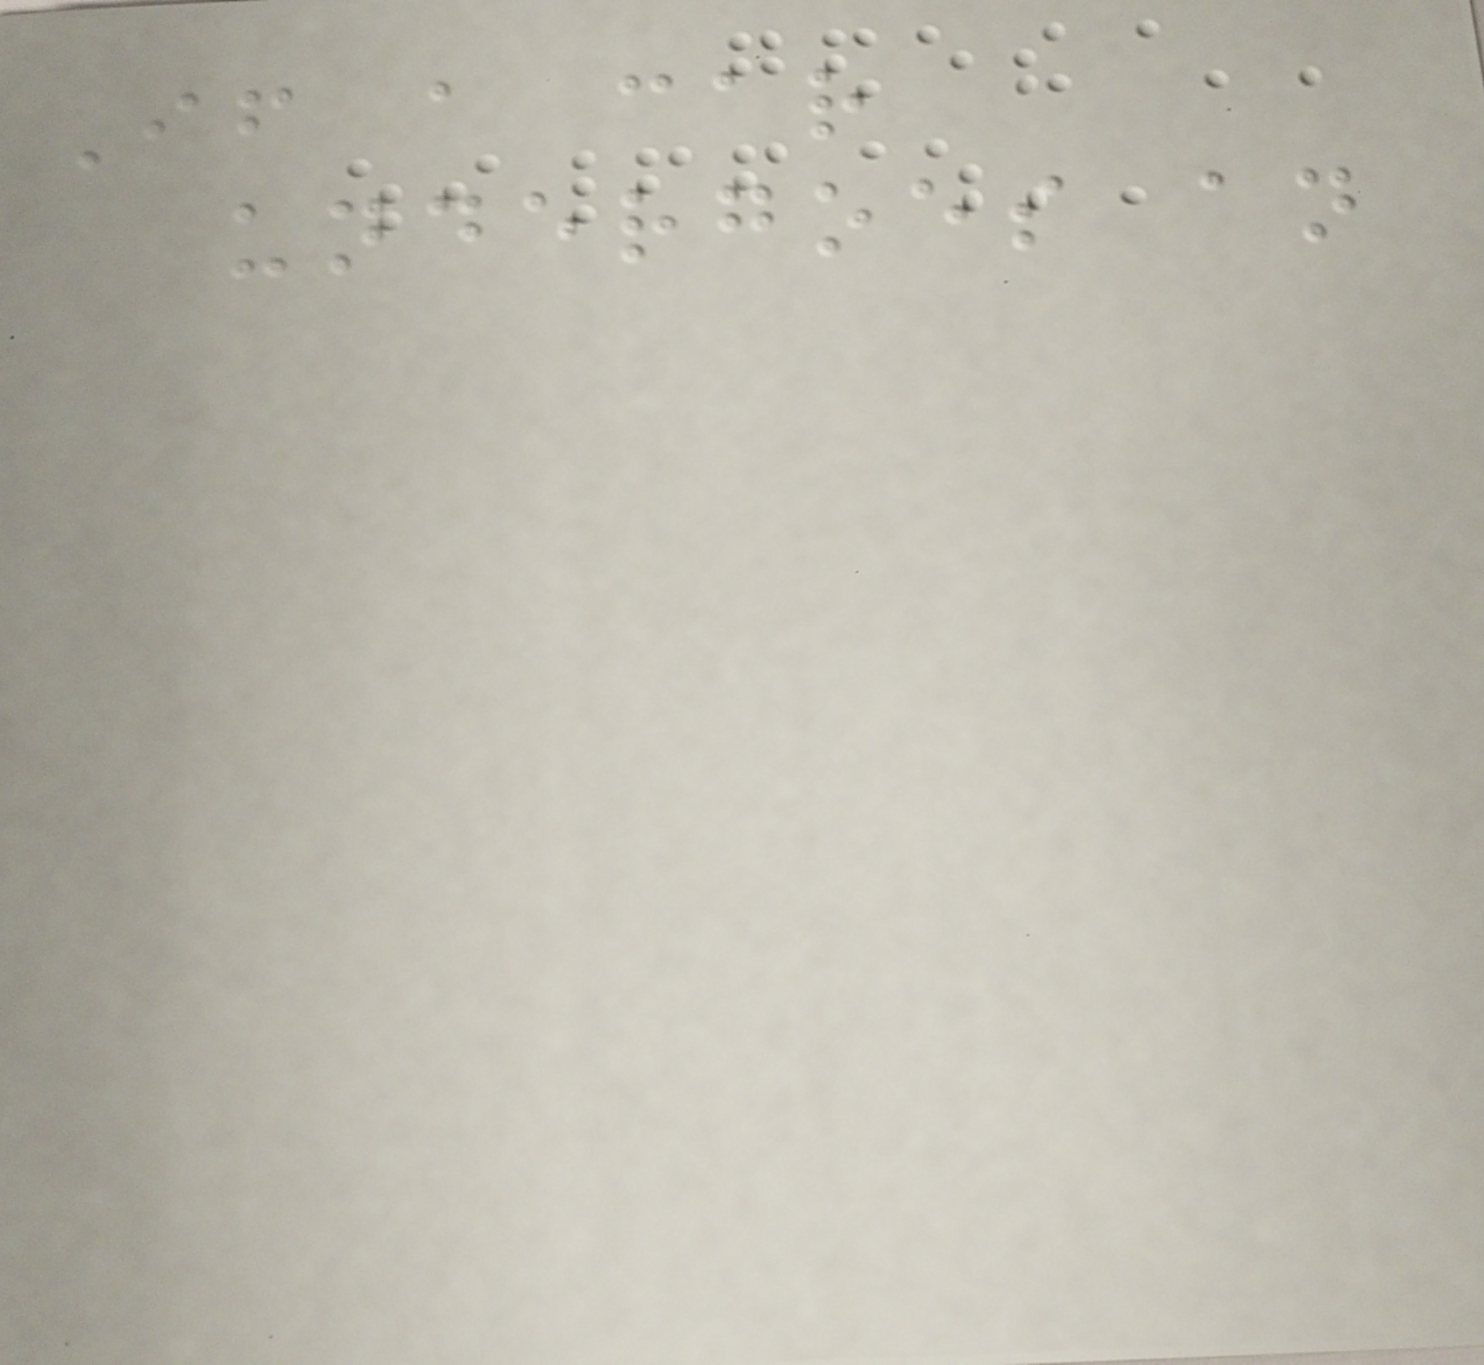If a car
undergoes an
